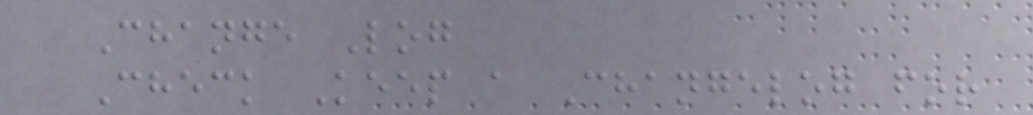Change Log
Check Keep a Changelog for
